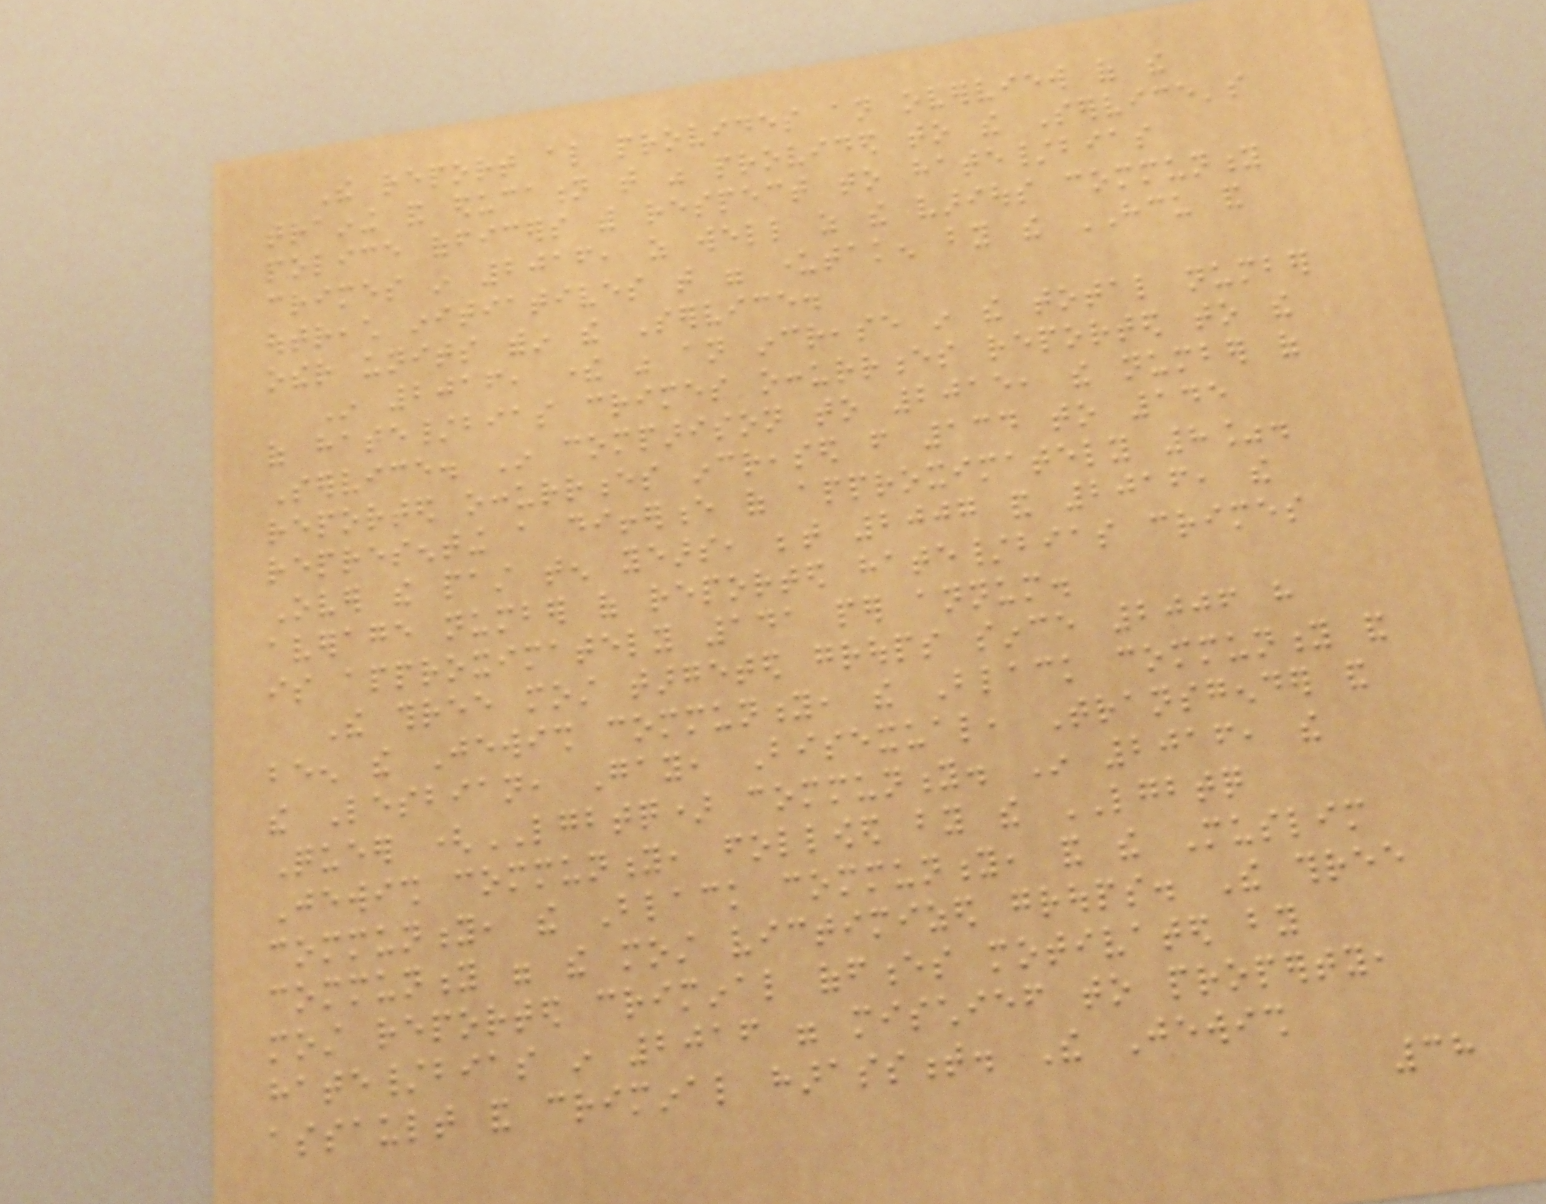The report also provides an overview of the
training and education that was provided to the Service's
police officers with respect to hate/bias
crimes in 2016, as well as the various community
outreach initiatives that were undertaken by the HCU and
other units within the Service.
In 2016, there was an increase in the total number
of hate/bias crimes occurrences reported to the
Service. In comparison to 2015, the number of
reported occurrences increased from 134 to 145
representing a difference of approximately 8%.
Over the past ten years, between 2007 and 2016, the
average number of reported hate/bias crimes
is approximately 141 per annum.
The three most targeted groups since 2006 have
been the Jewish community, the Black community and
the Lesbian, Gay, Bisexual, Transgender and
Queer (LGBTQ) community. In 2016, the
Jewish community, followed by the LGBTQ
community, the Black community, and the Muslim
community were the most victimized groups. The three
most reported criminal offences motivated by
hate/bias in 2016 were mischief to property,
assault and criminal harassment. The Jewish
38
